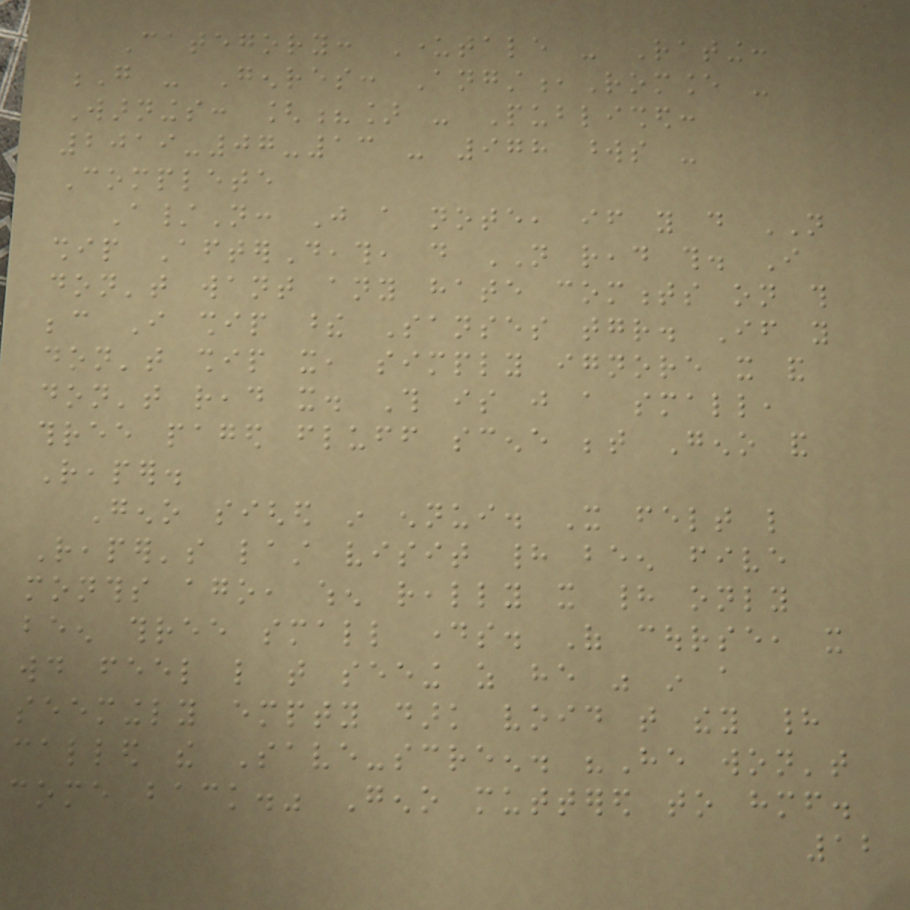Category: Undertale - Rating:
G - Genres: Angst,Romance -
Warnings: [?] - Published:
2019-07-13 - 978 words -
Complete
A/N: Just a note, if you do NOT
ship AfterDeath, do NOT read this. I
don't want any hate comments on this
because I ship these Sanses together. If you
don't ship it, simply ignore it and
don't read it. This is just a small,
three paged fluff scene between Geno and
Reaper.
Geno sighed in ennui. It felt like
Reaper's last visit had been five
months ago, when really it had only
been three small days. Of course, it
would feel like that seeing as he was in a
seemingly empty dark void that they had
called the Save-screen. "He won't
come back." Geno muttered to himself.
12
